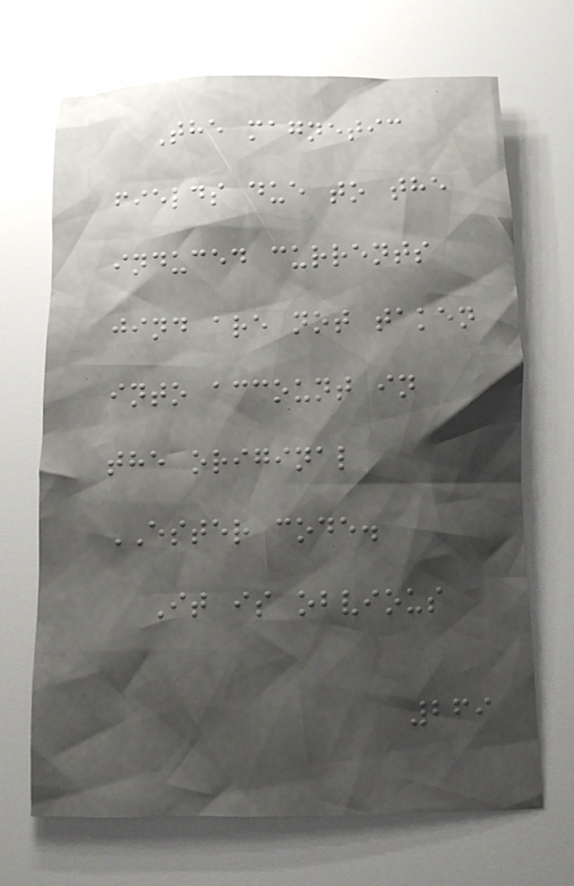The magnetic
fields due to the
induced currents
jind are not taken
into account in
the original
ESTER code.
It is obvious
269
